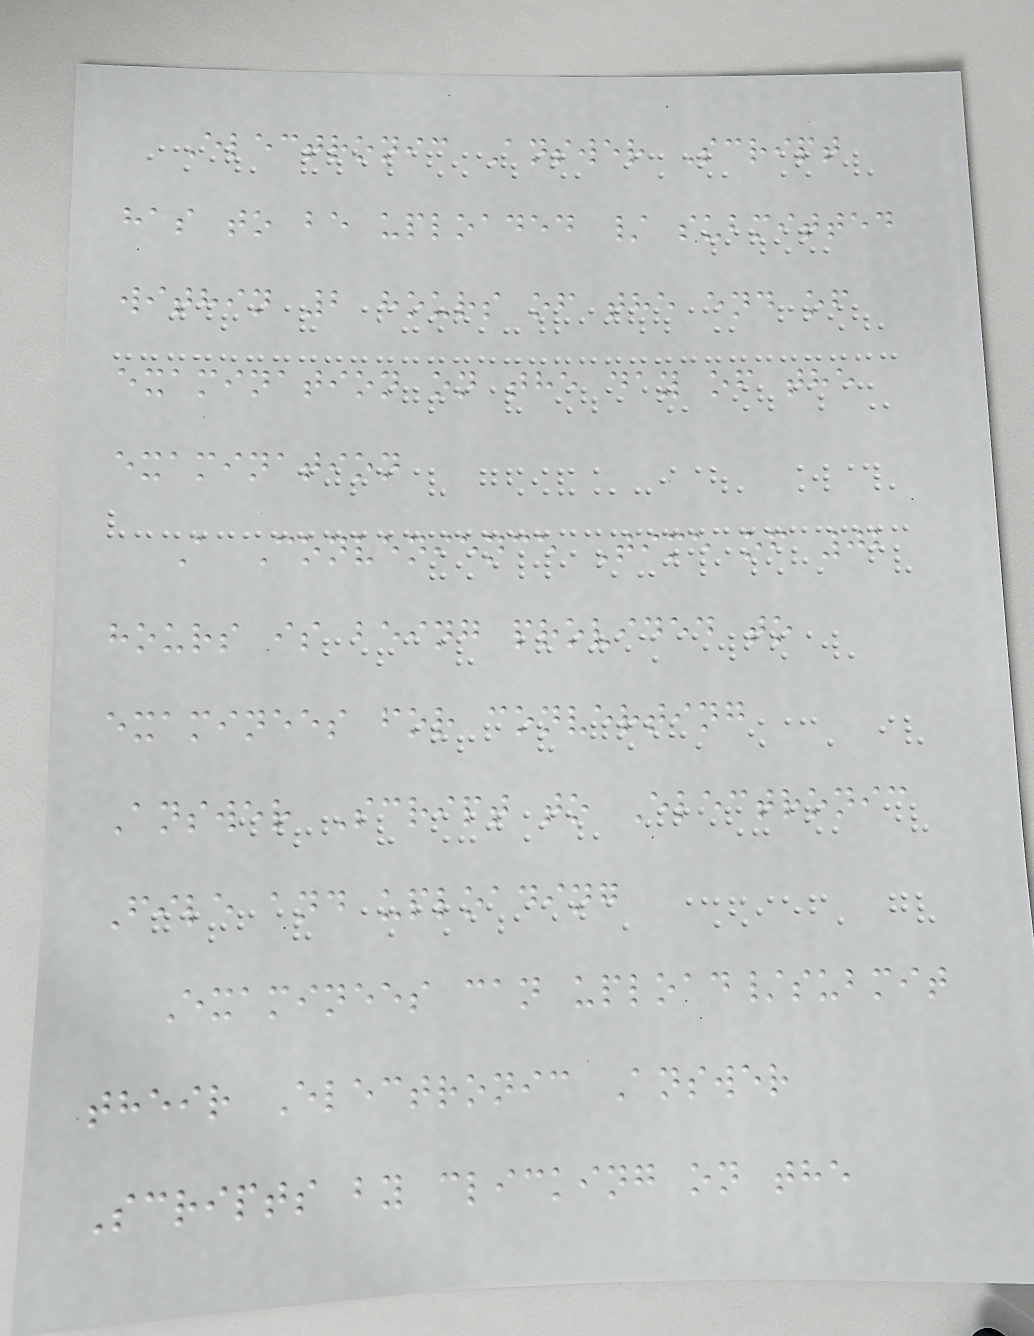Electronic Answer Script
has to be uploaded / submitted
within 2 hours of the end of
examination on the day of the
examination
A Convenience Time of 02
hours is being provided to
examinees for converting
Answer Script to Electronic
File and uploading
Examinees can upload/submit
their Electronic Answer
Scripts by clicking on the
